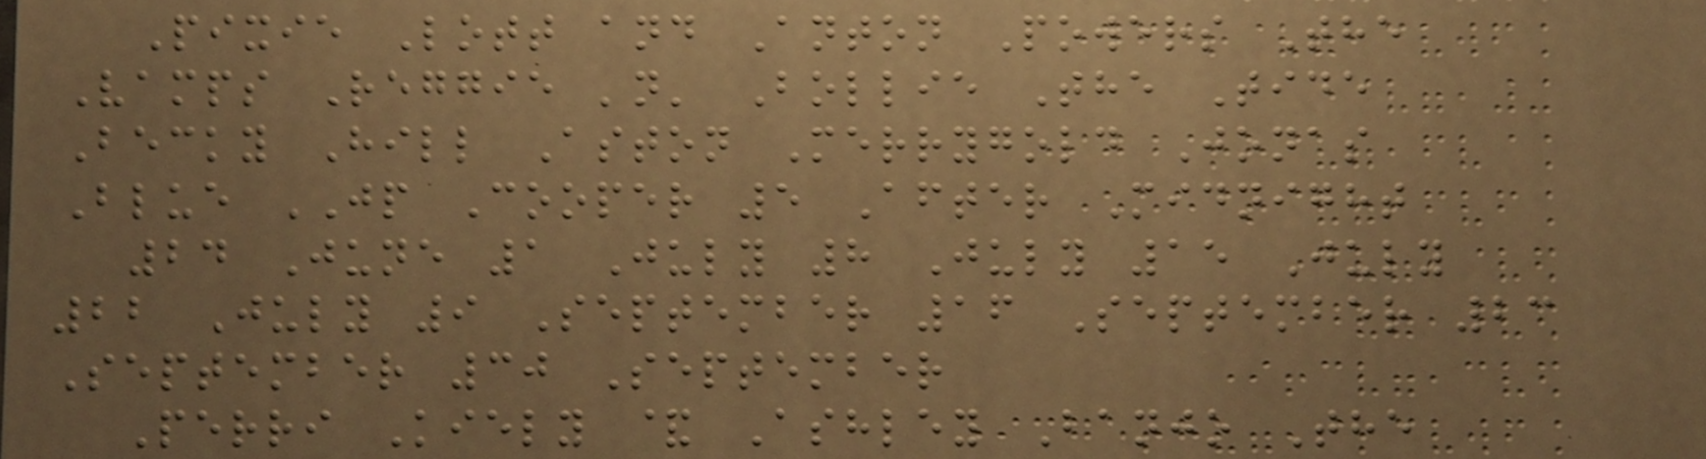Pixie Lott and Anton Powers The
Vamps Reggie 'n' Bollie The Tide
Becky Hill Aston Merrygold Jonas
Blue JP Cooper 5 After Midnight
24 June 1 July 8 July 15 July
22 July 9 September 16 September 23
September 30 September
Perri Kiely & Ashley Banjo The
